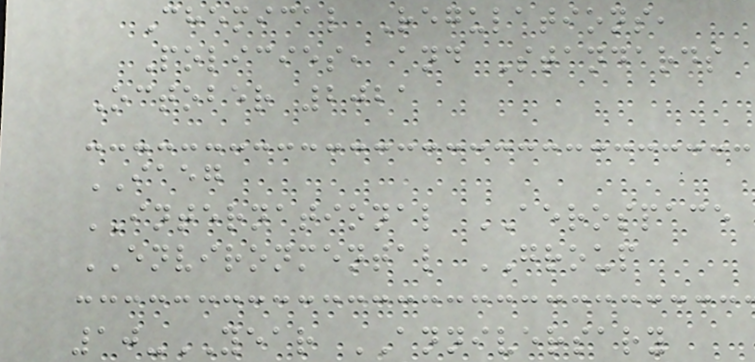Chemical Regulations,
Policies, and Standards
October 2021
IAEG
INTERNATIONAL AEROSPACE
ENVIRONMENTAL GROUP
10-YEAR ANNIVERSARY
